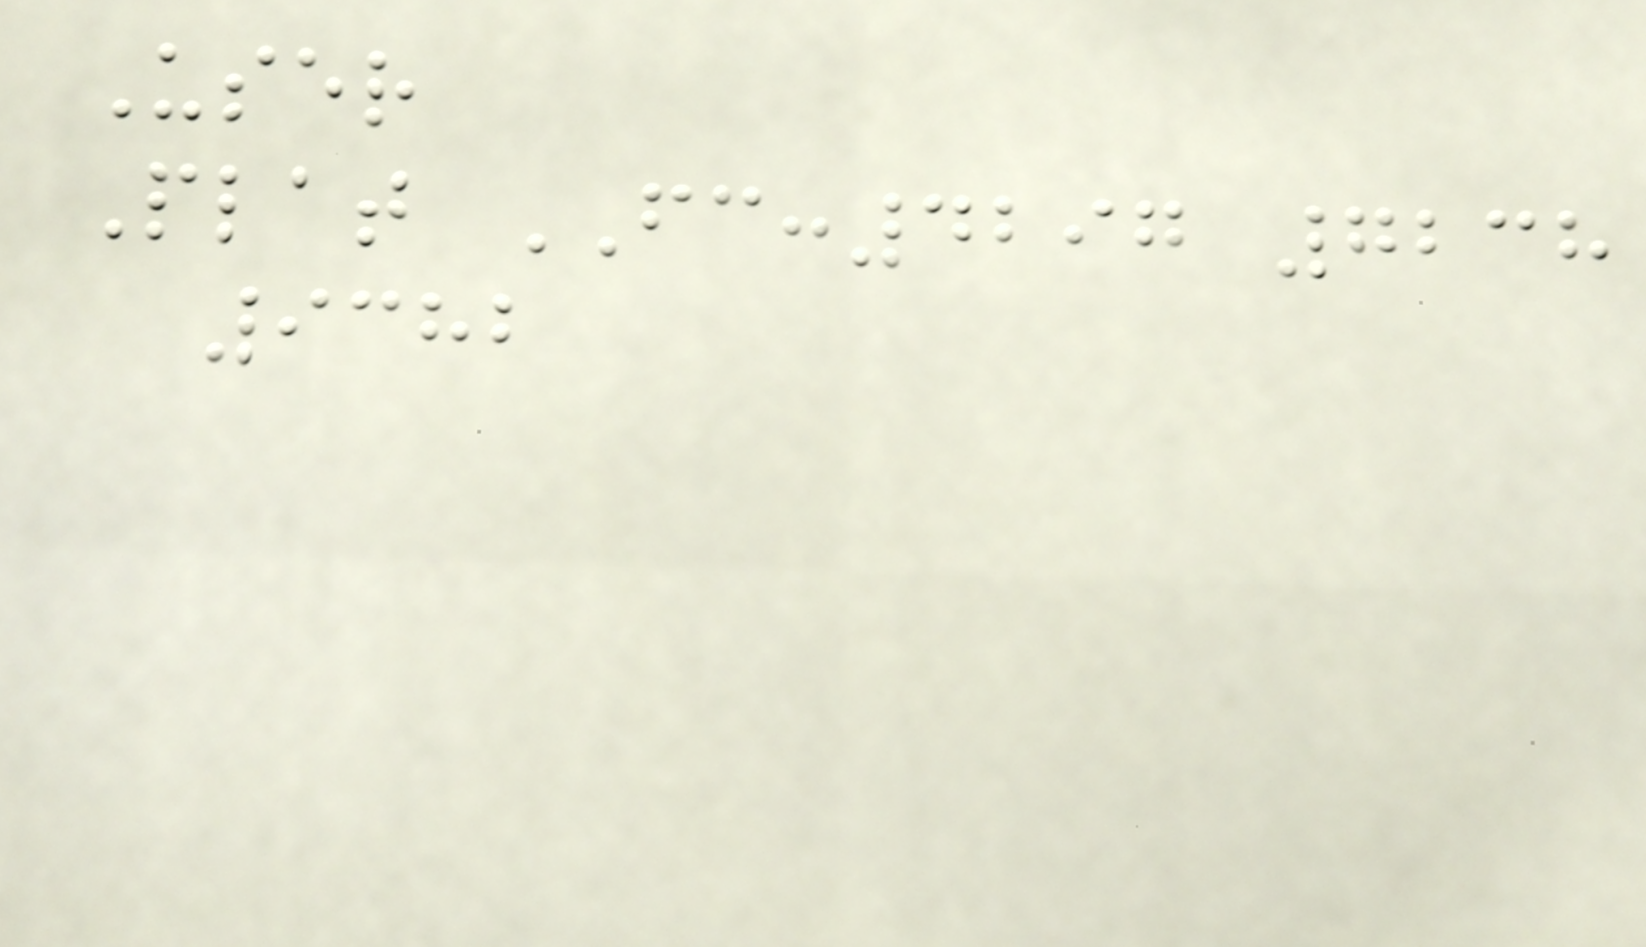User
Plat FC:4297 7238
9382
